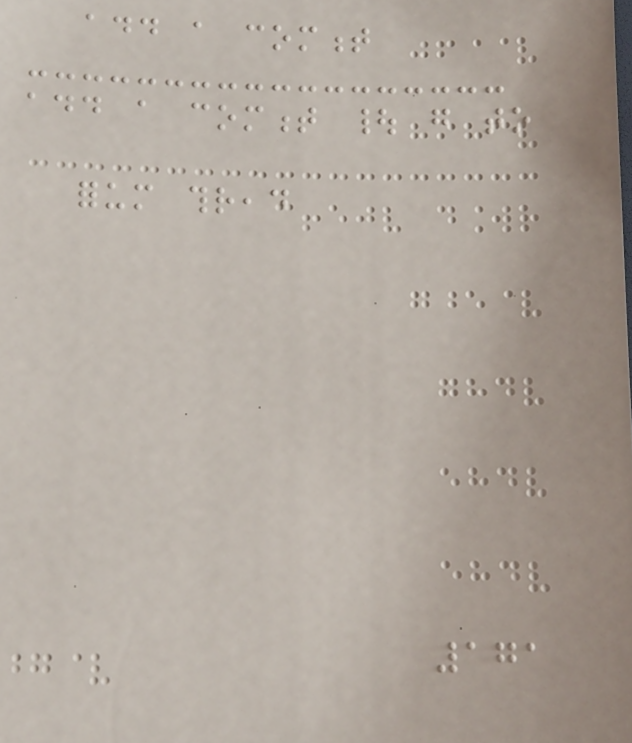add a comment
add a comment | go to
forum thread
171
